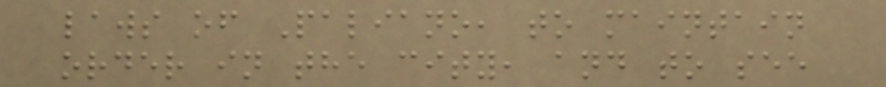laws of Paliano, to maintain
order in the city, and to see
